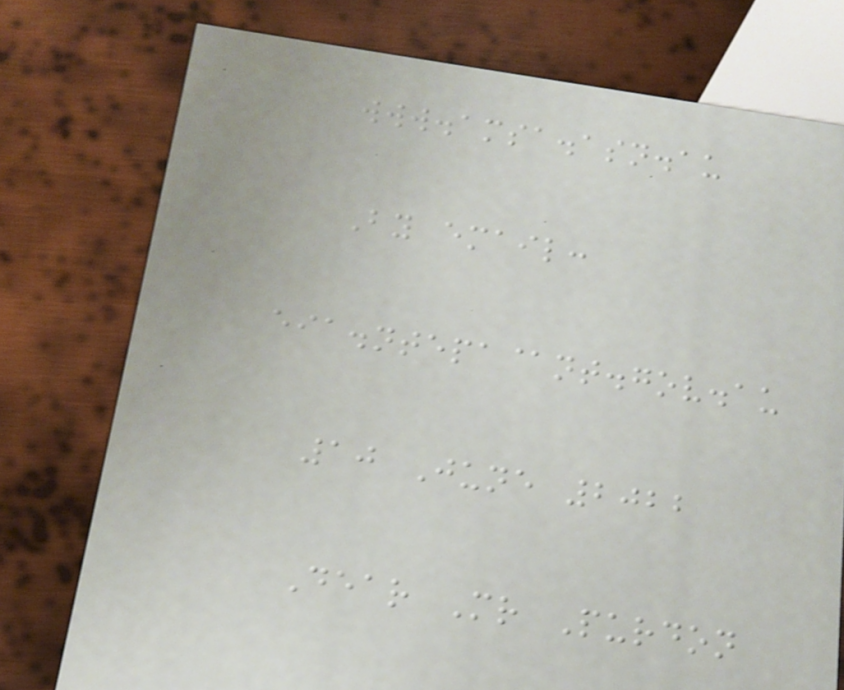www.amsa.asn.au
By email:
eia.ntepa@nt.gov.au
10 June 2022
Dear Mr Purdon
